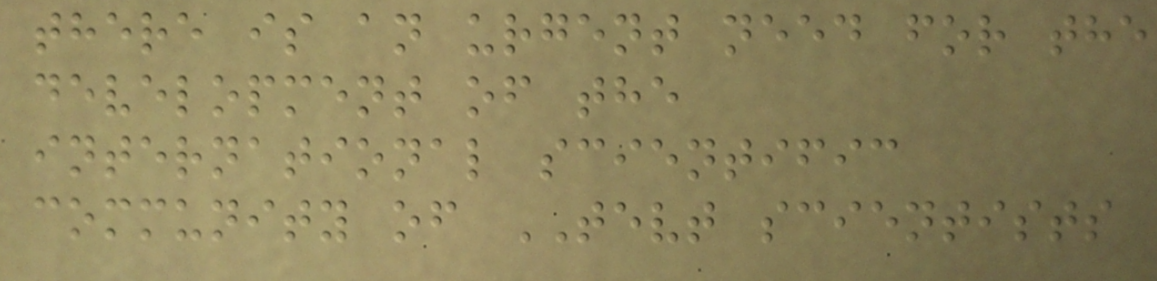there is an urgent need for the
development of the
international scientific
community of TEVT scientists
